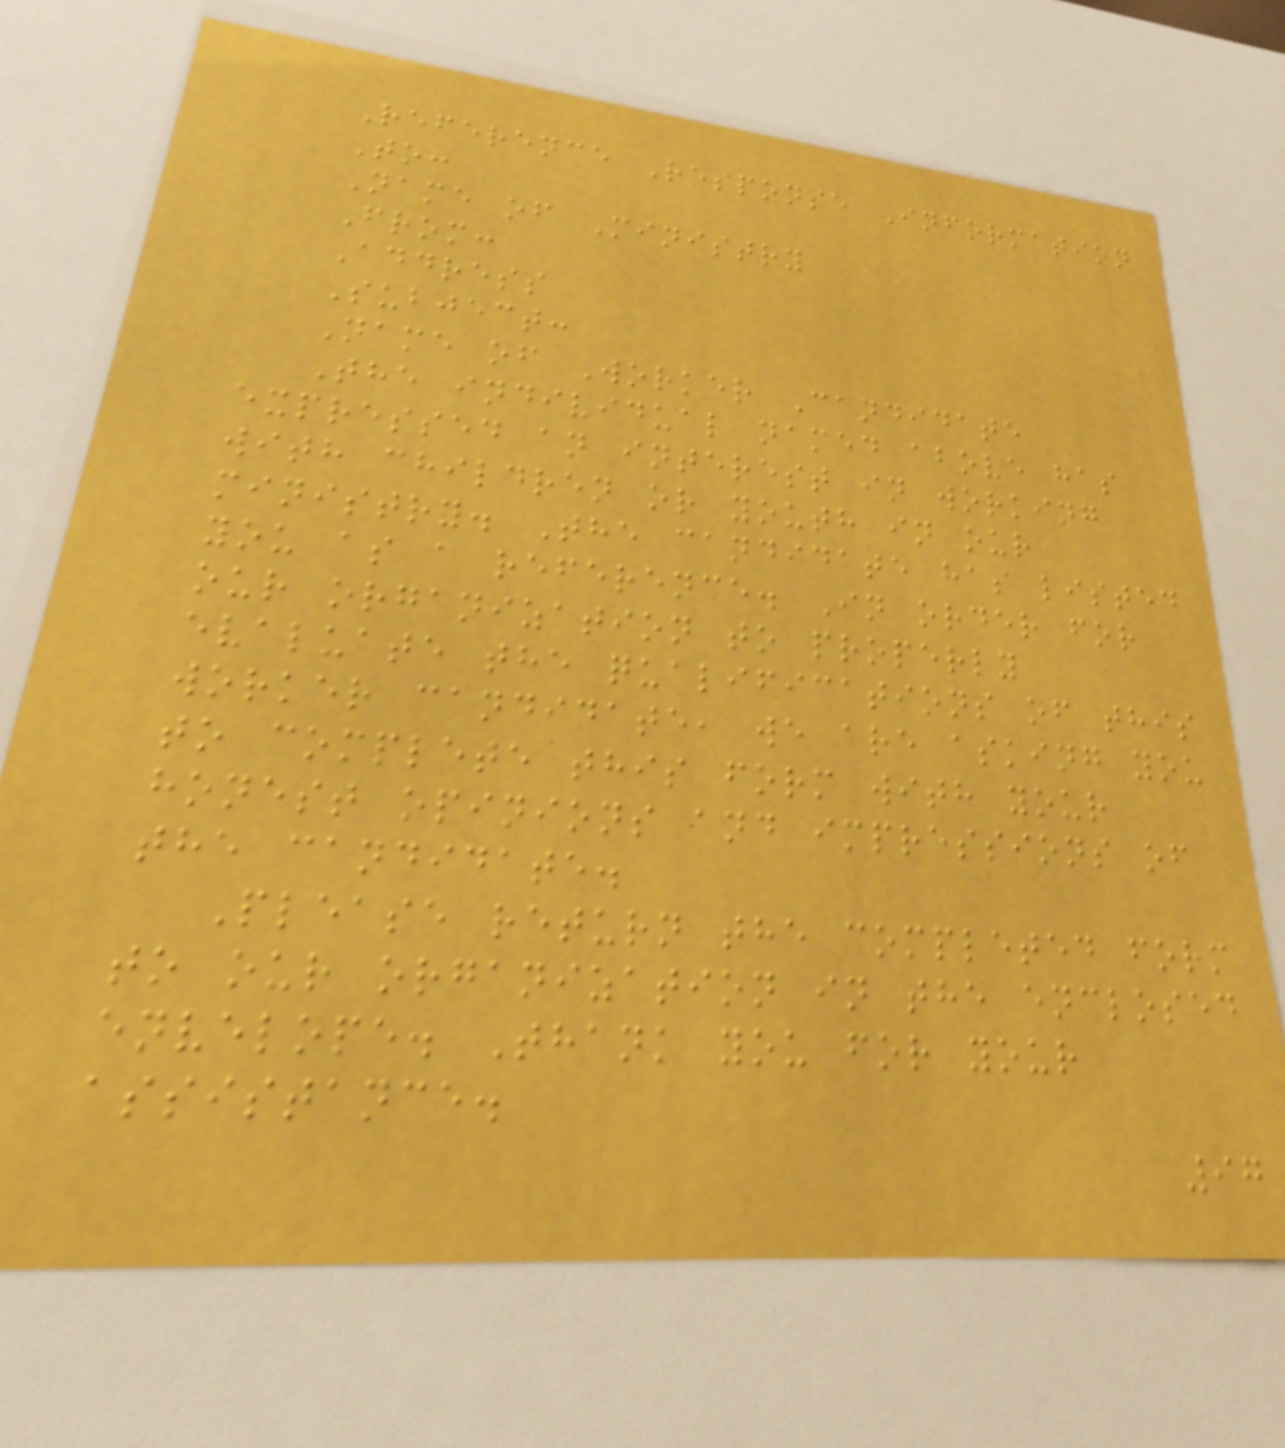Reference Response Information
To:
Name of Ministry
From:
Address
Subject:
Name of Worker Candidate
The individual named above has
expressed an interest in working
with children or youth in our
ministry. The candidate has listed
you as a reference. In order for
our organization to properly
evaluate the qualifications of this
worker candidate, we are asking you
to complete this form with your
honest opinions and impressions of
the candidate.
Please return the completed form
to our organization in the enclosed
envelope. Thank you for your
assistance.
97
